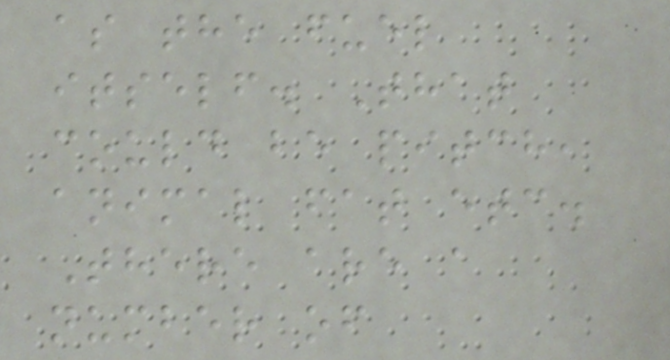as the fuel
itself. That
could be pitch,
animal fat etc.
There are a
number of
